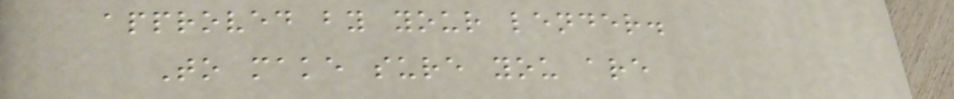approved by your lender.
To make sure you are
